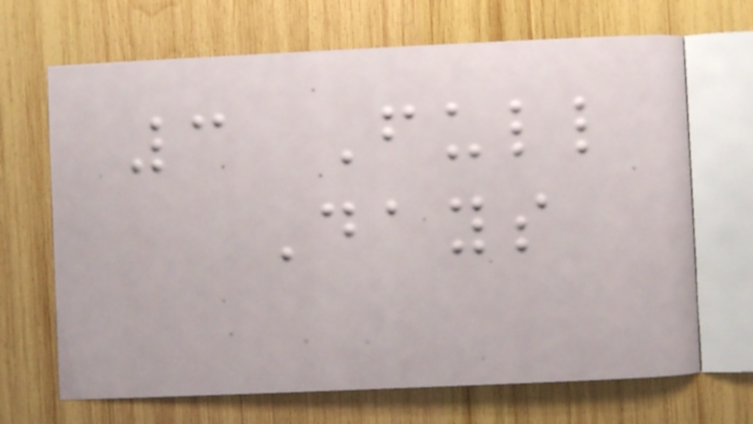3 Full
Days
